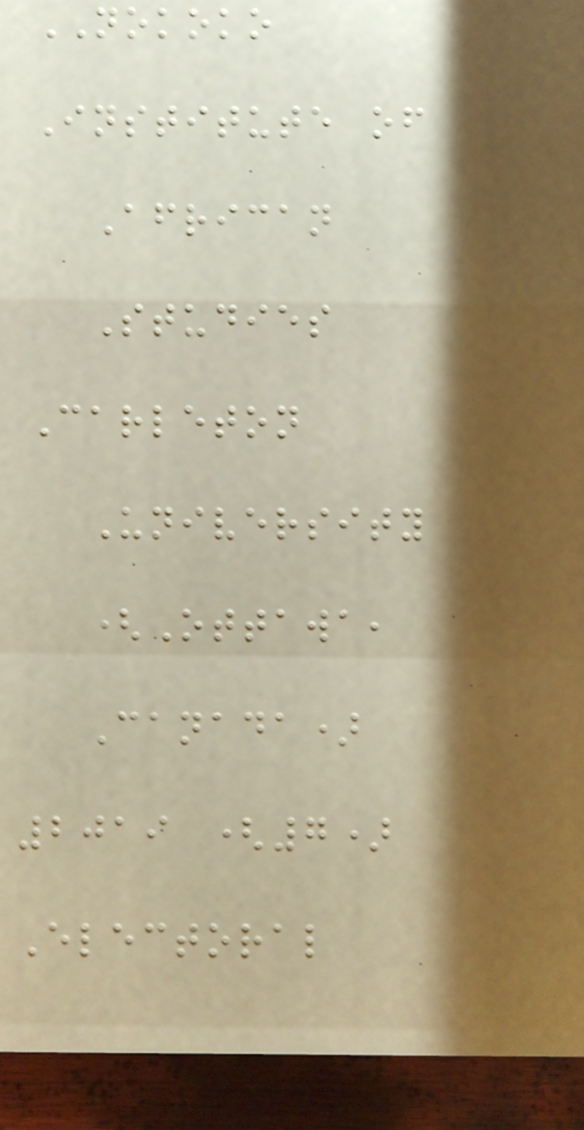NOKOKO
Institute of
African
Studies
Carleton
University
(Ottawa,
Canada)
2019 (7)
Electoral
